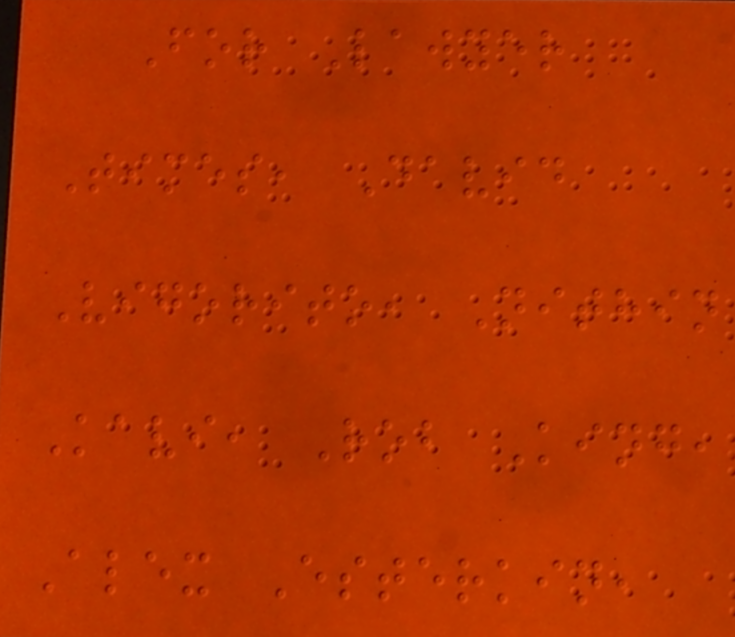For Lawyer
Times, David
Vigorito, Nithin
Kavi, Rob King,
Alex Esterkin,
